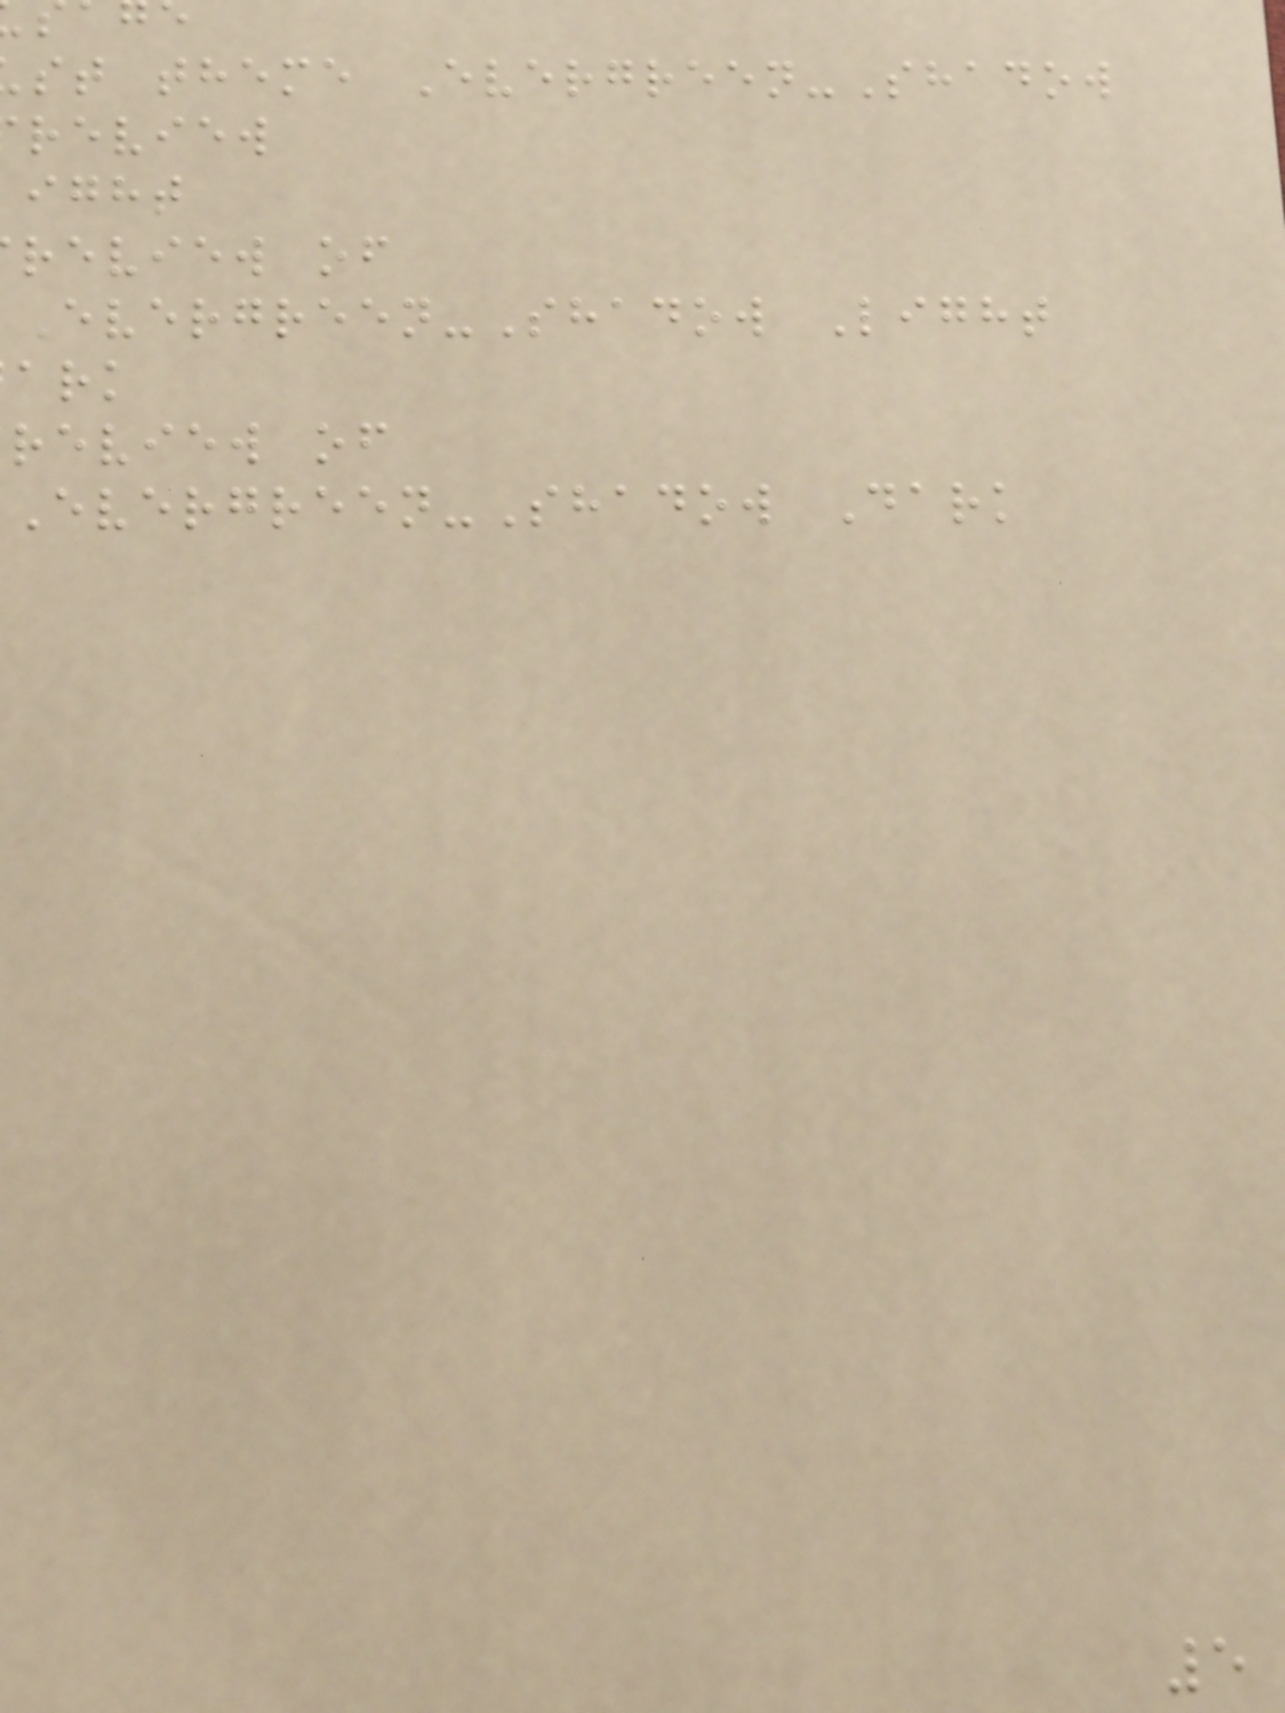st theme Evergreen-Shadow
review
ight
review of
Evergreen-Shadow Light
review of
Evergreen-Shadow Dark
5
